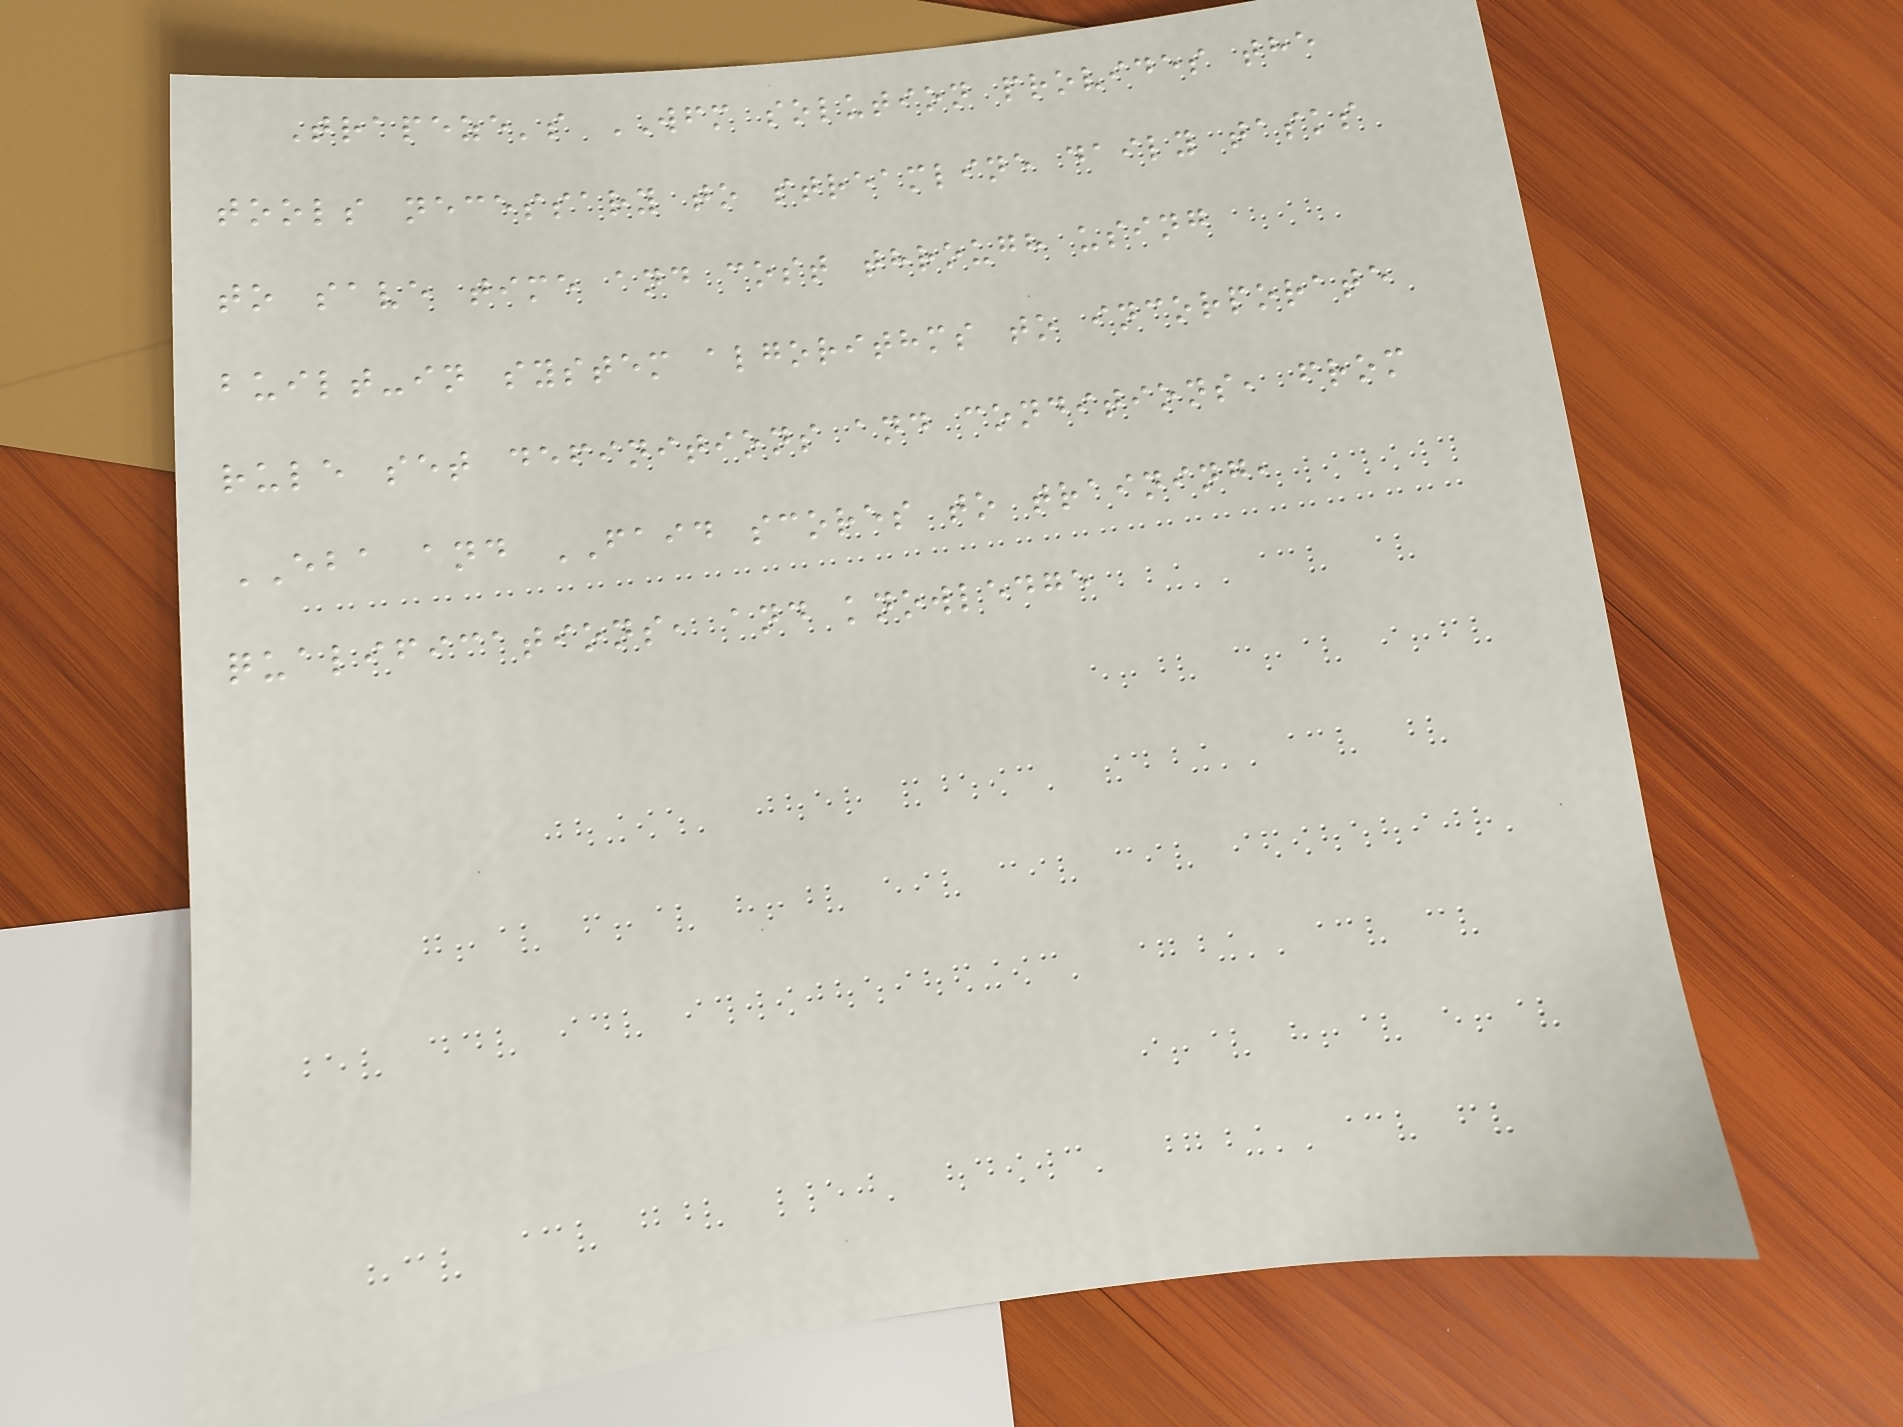Trapeze's WFM solution provides the
tools necessary to streamline daily tasks
to save time and cost through using
built-in system algorithms to incorporate
rule set definitions and conditions, from
EBA and FAID scores to training,
qualifications, and knowledge
